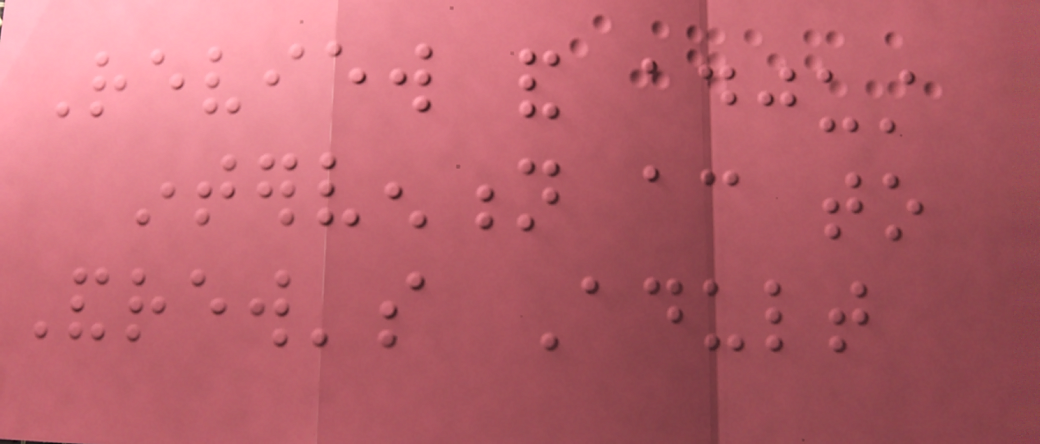Review and adjust
intervention according to
Andrew's Adult
